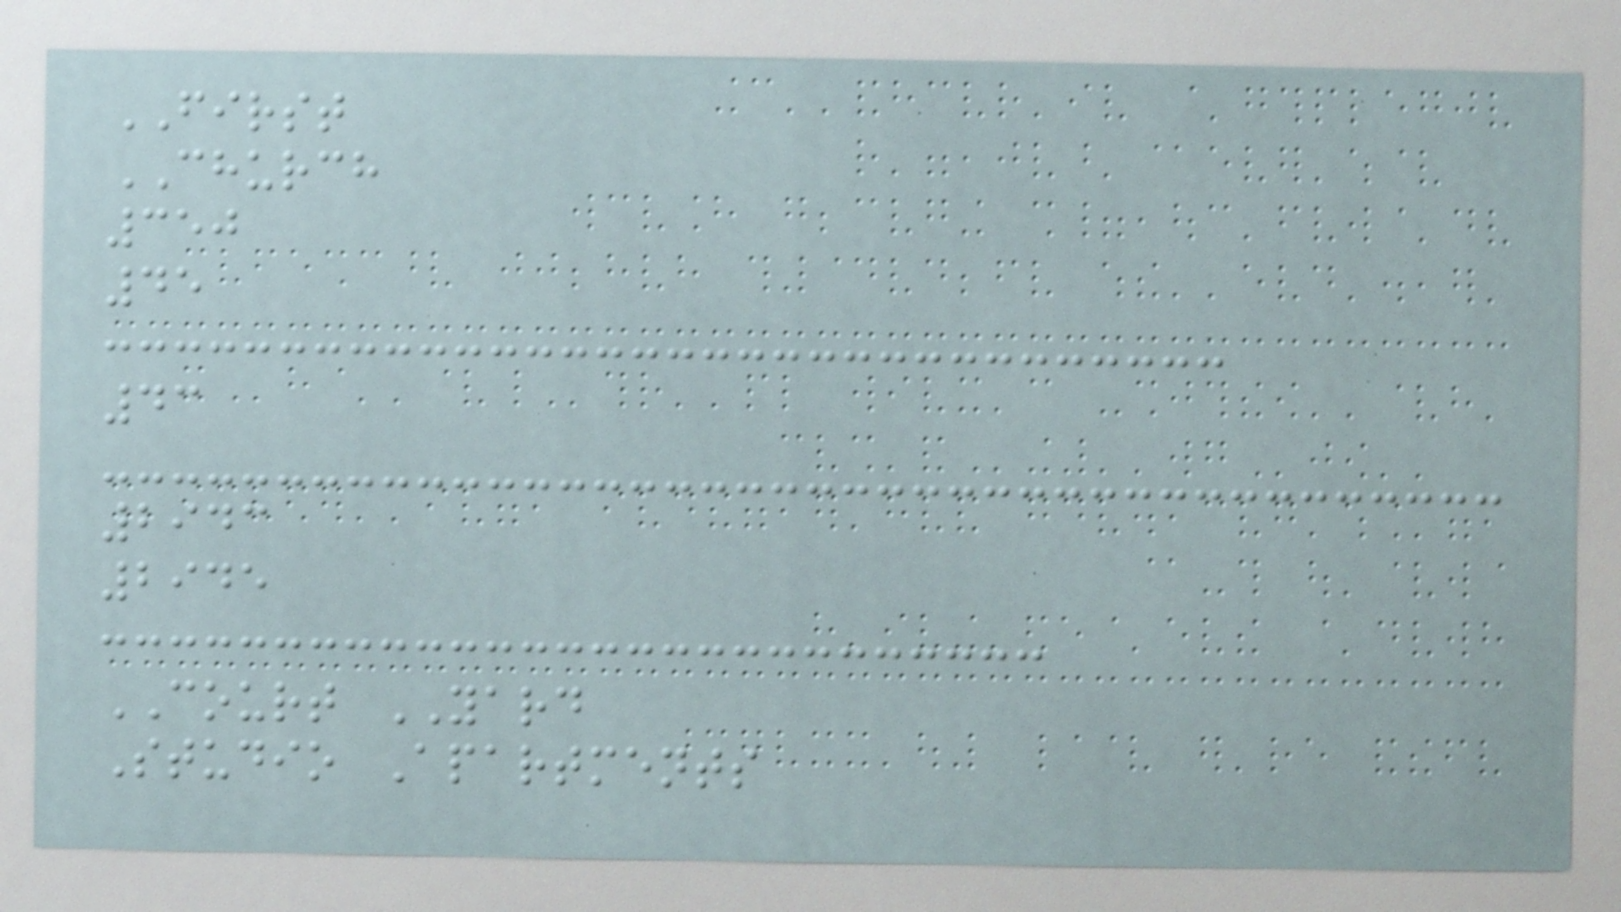FIRST
CHURCH
350
45
43
2943
2945
COURT YARD
Studio Apartments
